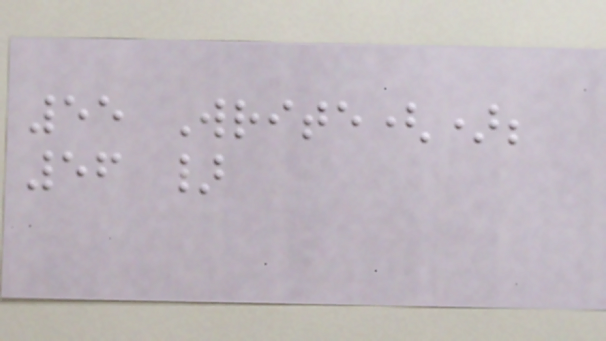55 Write();
56 }
